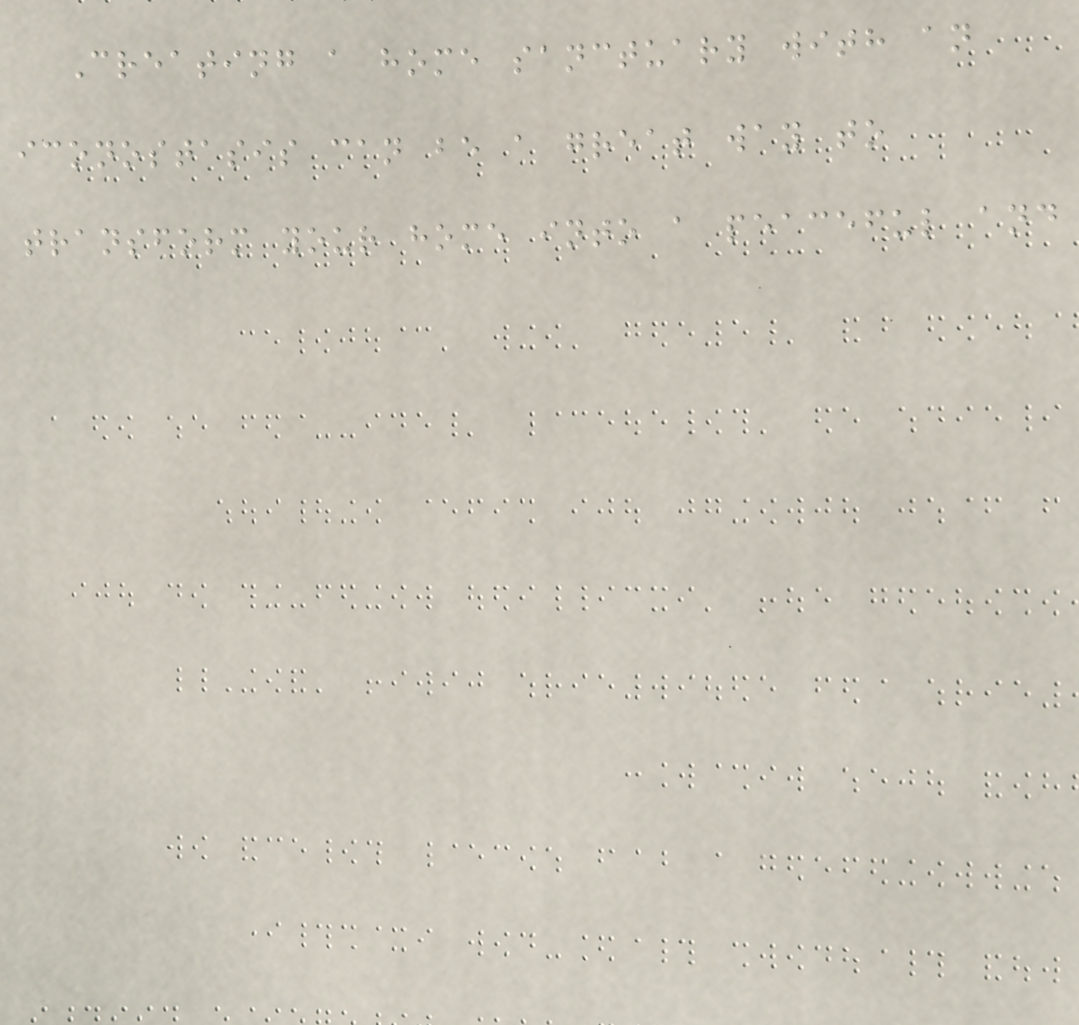Creating a home sanctuary with an
iconostasis can be a great way to
transform your home into a peaceful and
